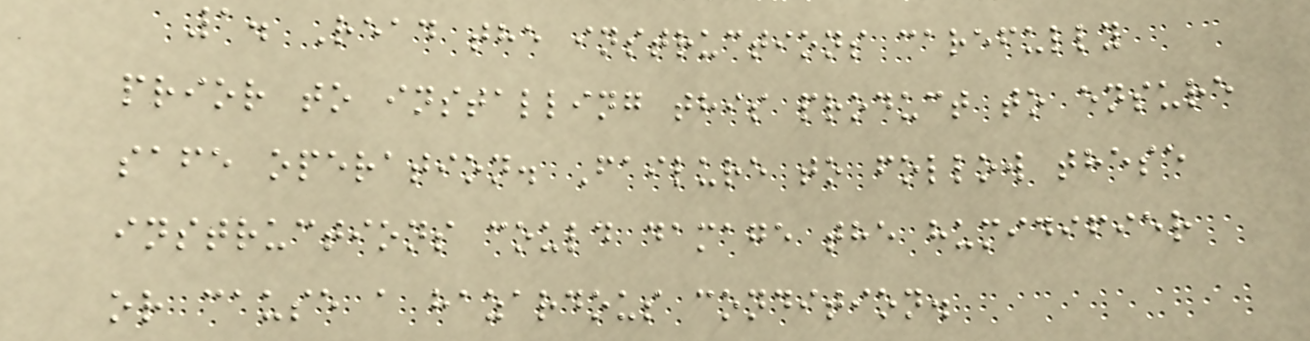1. Read the instructions carefully
prior to installing this product to ensure
safe operation. Failure to follow these
instructions could damage the humidifier
or cause a hazardous condition.
